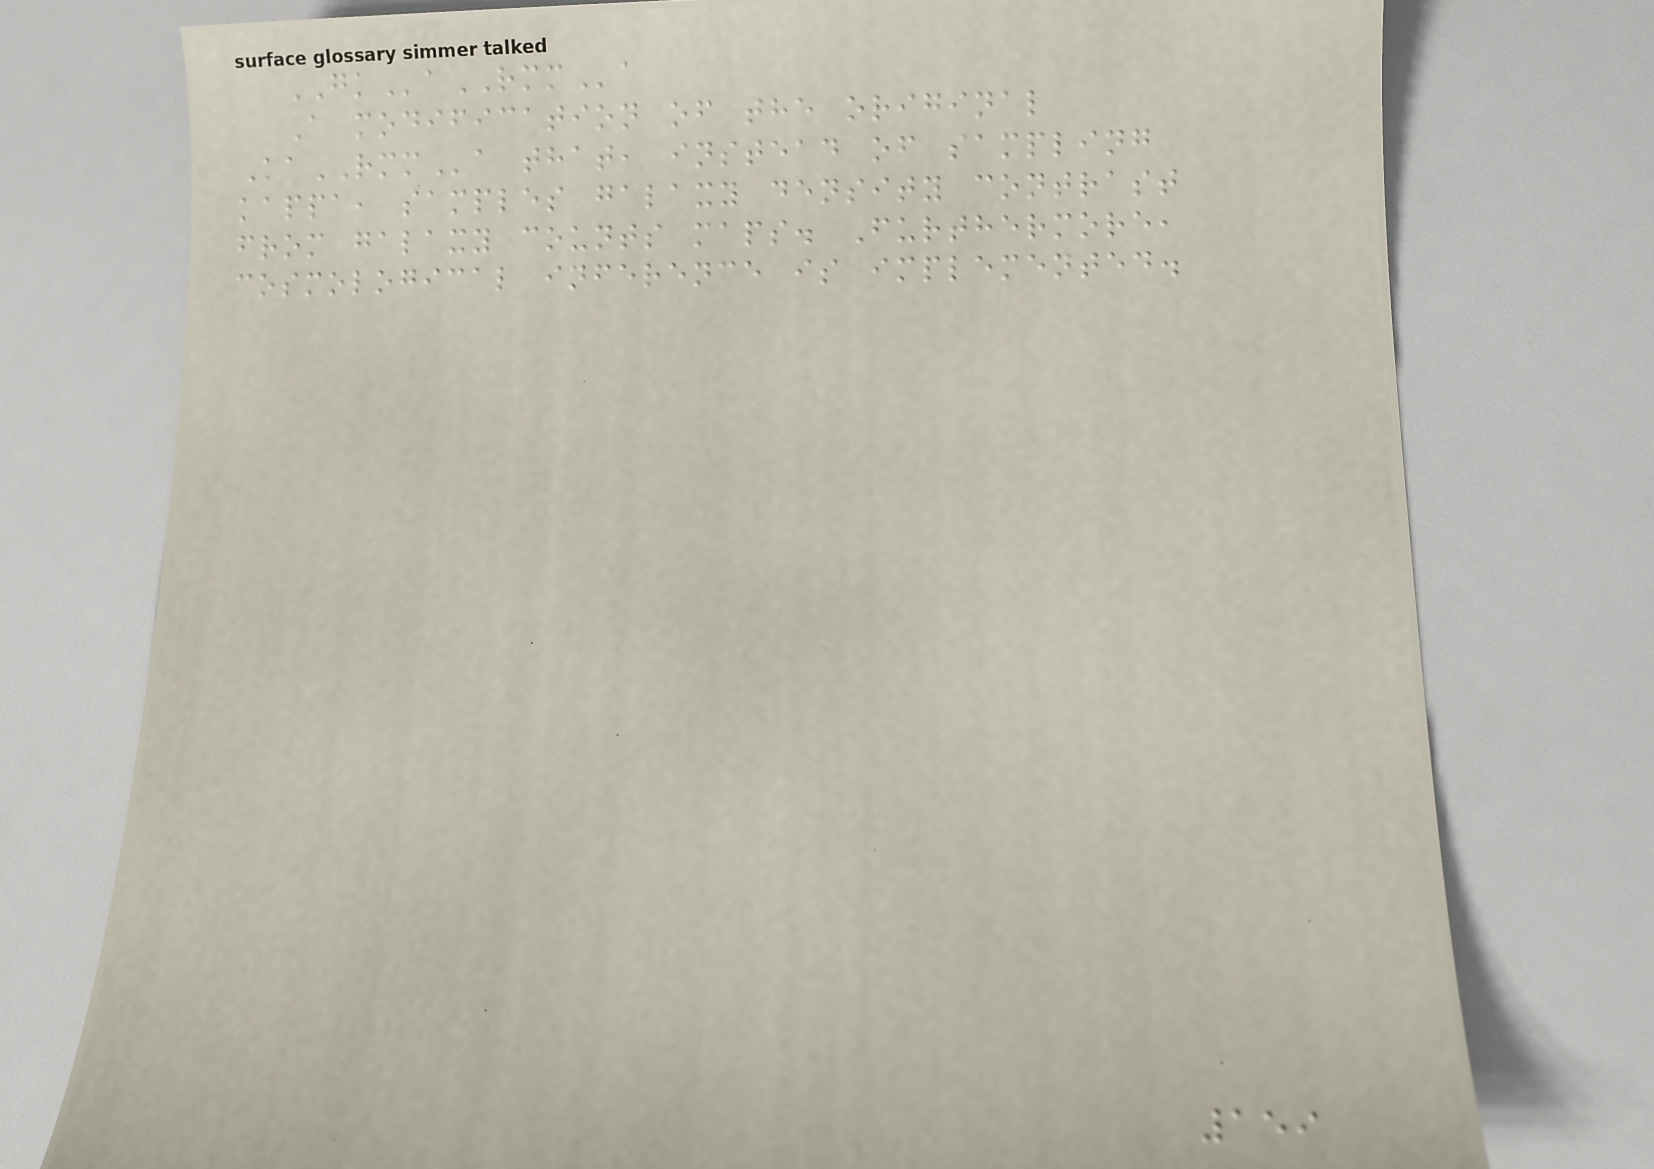GKaRMMa
A modification of the original
KaRMMa that, instead of sampling
kappa, samples galaxy density contrast
from galaxy counts maps. Furthermore,
cosmological inference is implemented.
159
